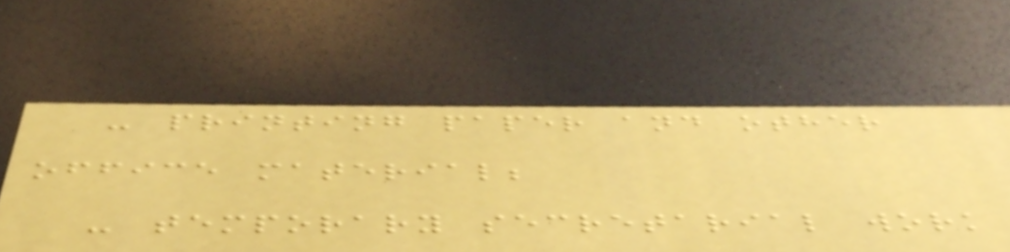- printing paper and other
office material;
- temporary secretarial work
